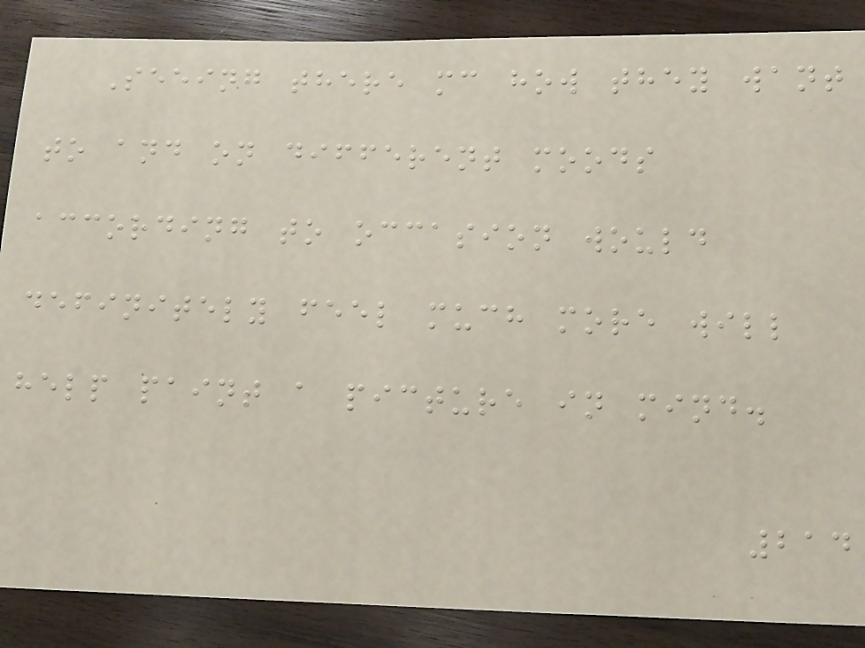Seeing there mc how they want
to and on different moods
according to occasion would
definitely feel much more will
help paint a picture in mind.
214
